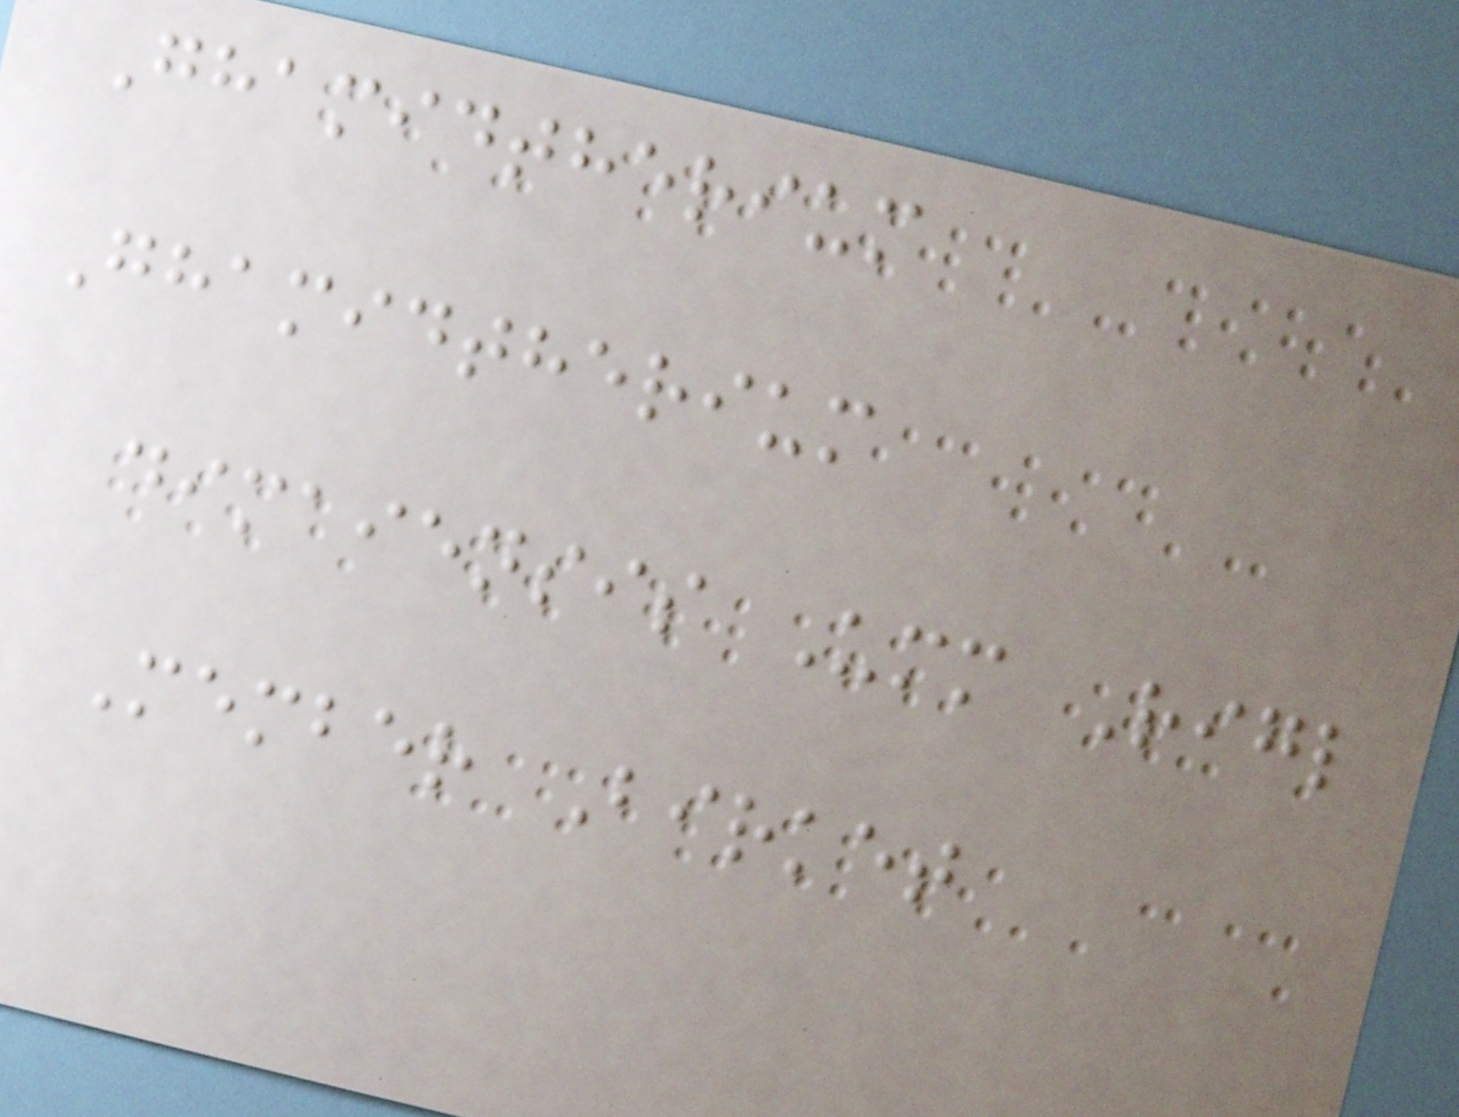Ghamidtherium
Ghamidtherium
dimaiensis Umm Rigl
Member Birket
